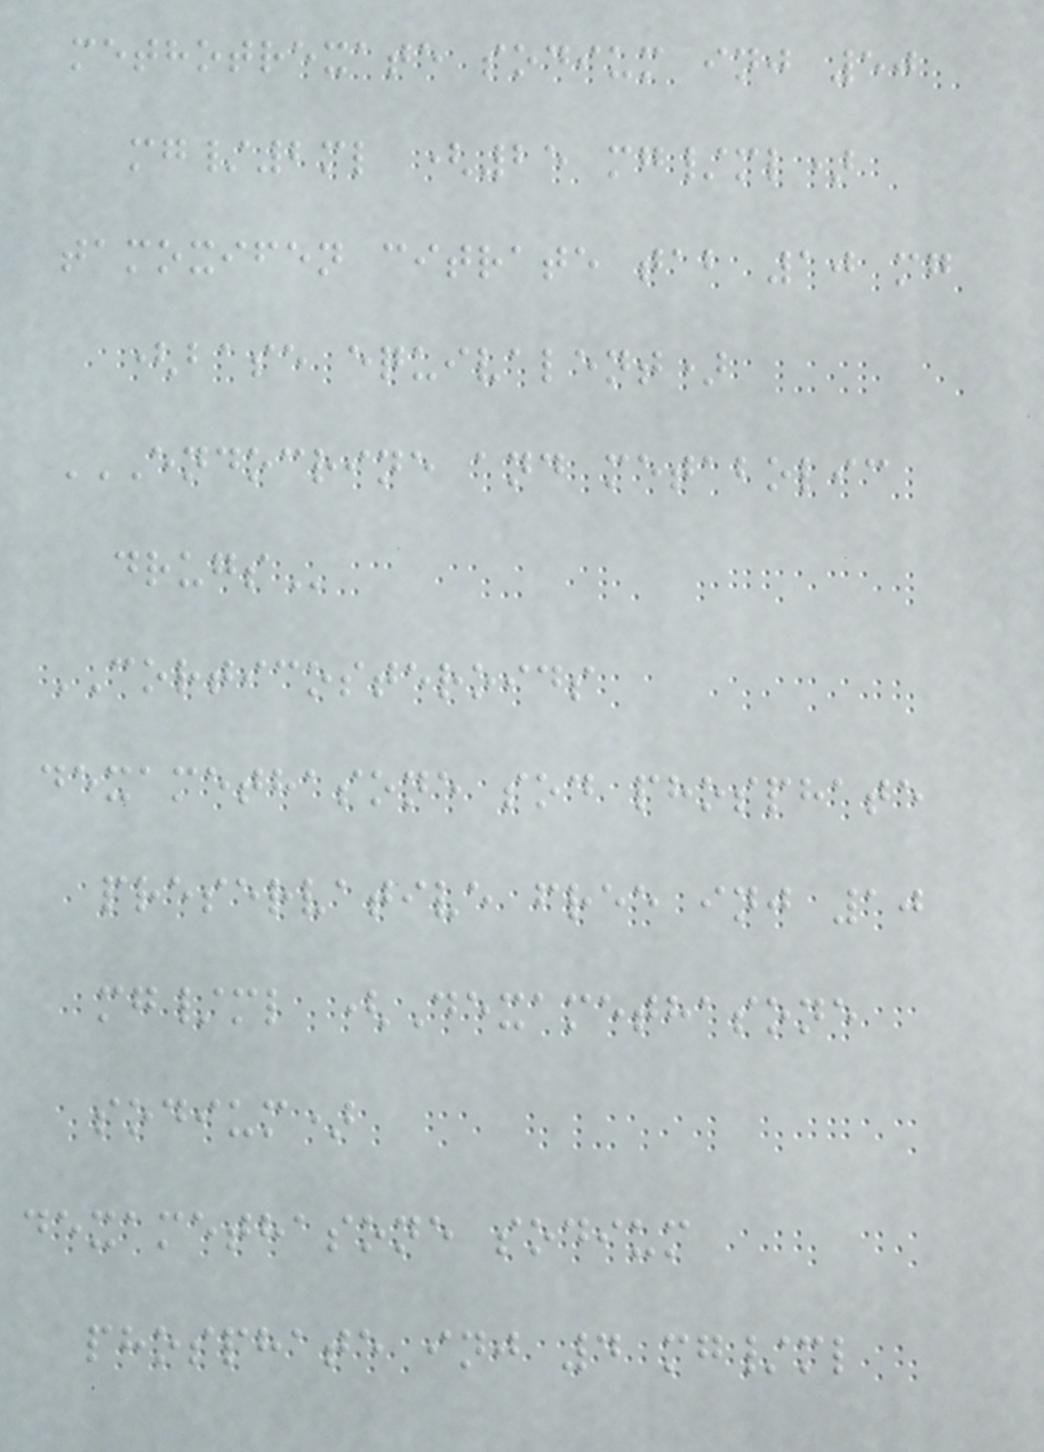methotrexate sodium inj 50
mg/2ml (25 mg/ml)
tamoxifen citrate tab 10 mg
(base equivalent)
ENDOCRINE AND METABOLIC
DRUGS
CORTICOSTEROIDS
dexamethasone sod phosphate
preservative free inj 10
mg/ml (Dexamethasone
sodium)
dexamethasone sodium
phosphate inj 4 mg/ml
